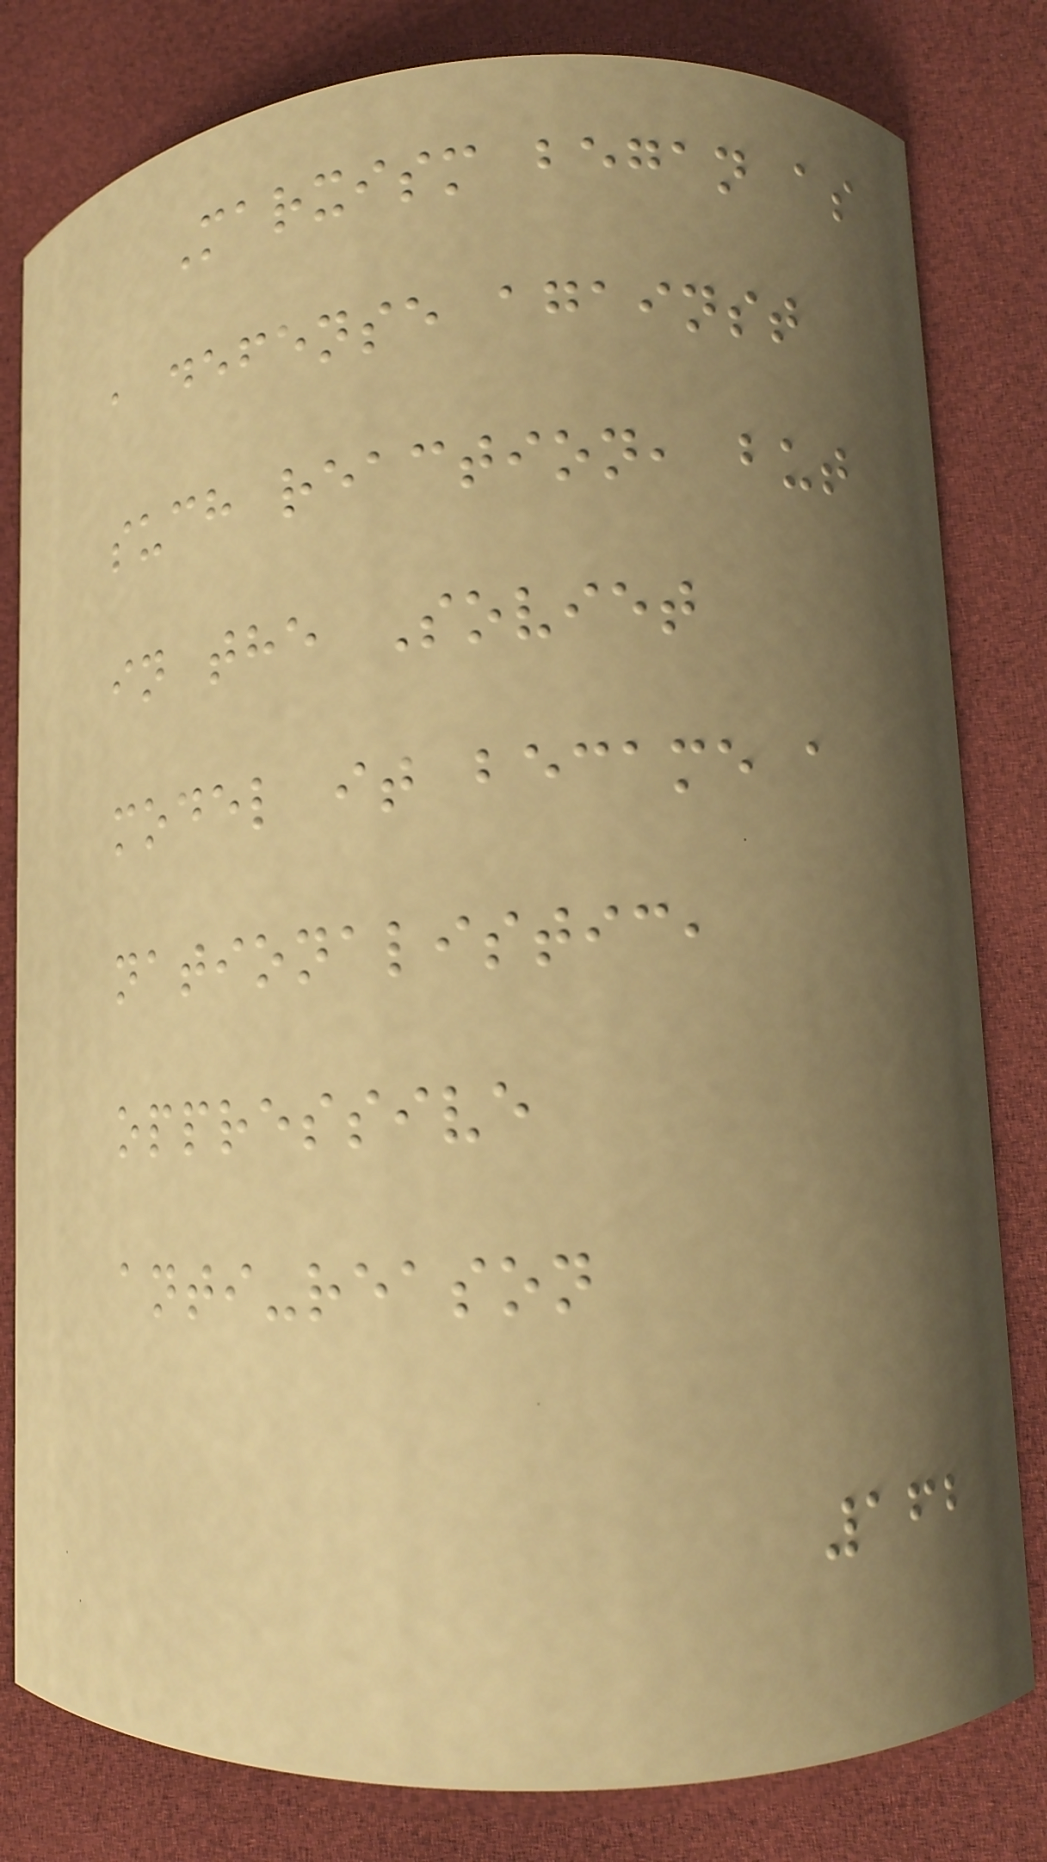Marxism began as
a defense against
such reaction, but
in the Soviet
model it became a
nationalistic,
oppressive
anti-reason
162
